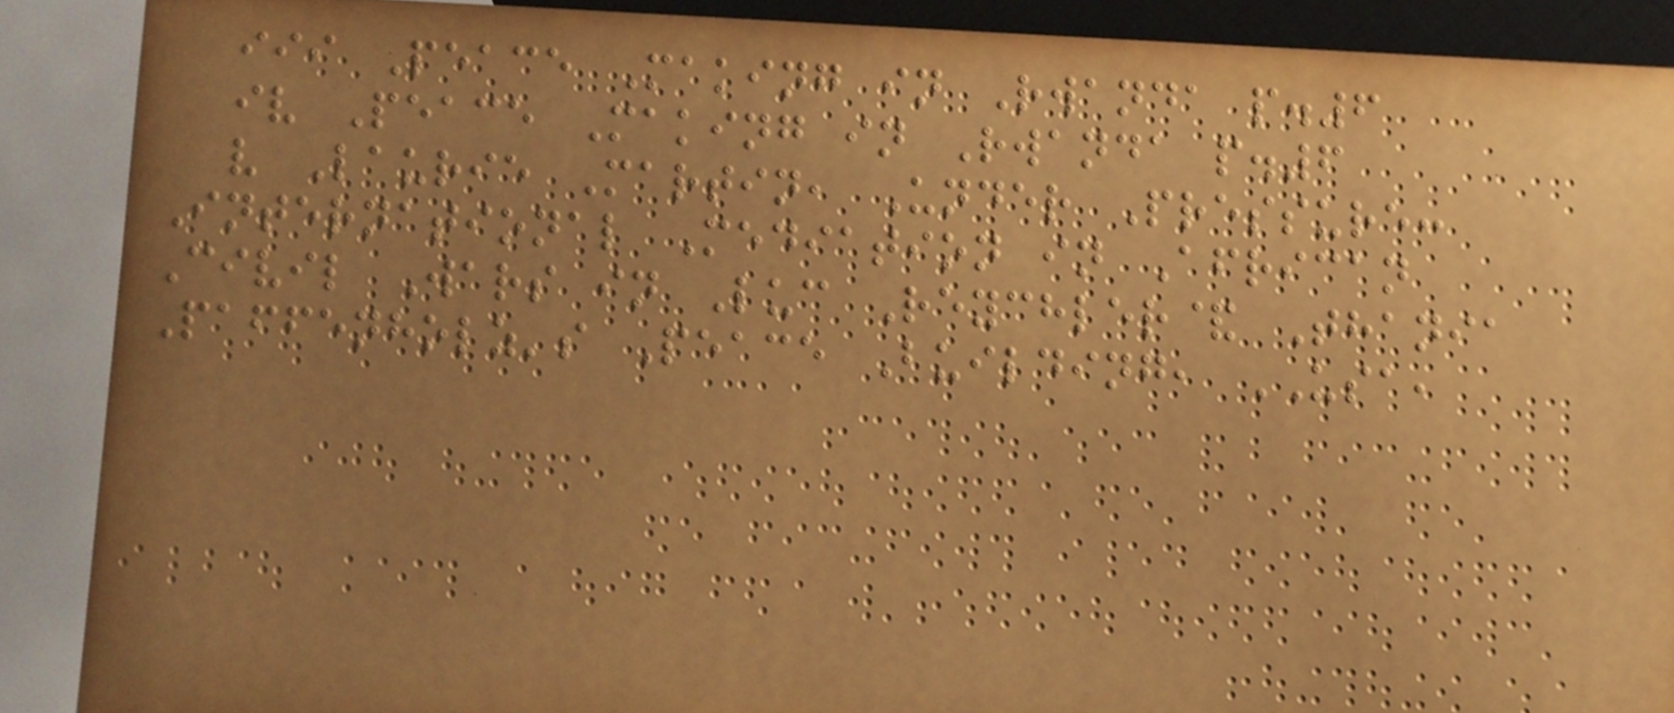iii Peace Making in Rwanda p.6
iv Peace Making in Rwanda p.6
v Laurie Martin, Under Pressure:
International Mediation in African
Civil Wars in Luc Reychler& Thania
Paffenholz's Peace Building, USA,
